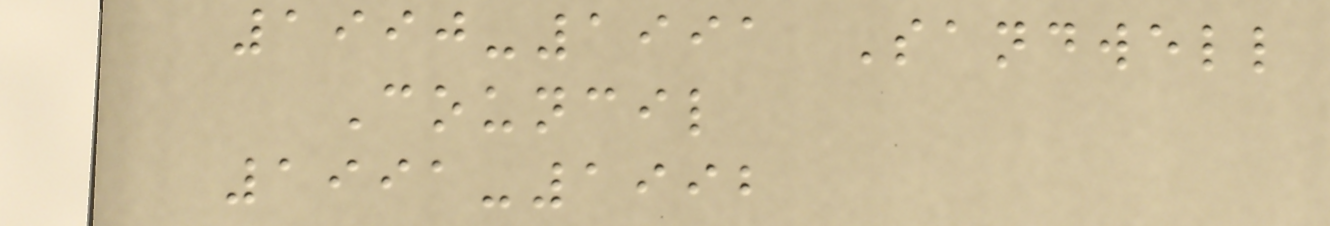1990-1991 Sandwell
Council
1991-1992
